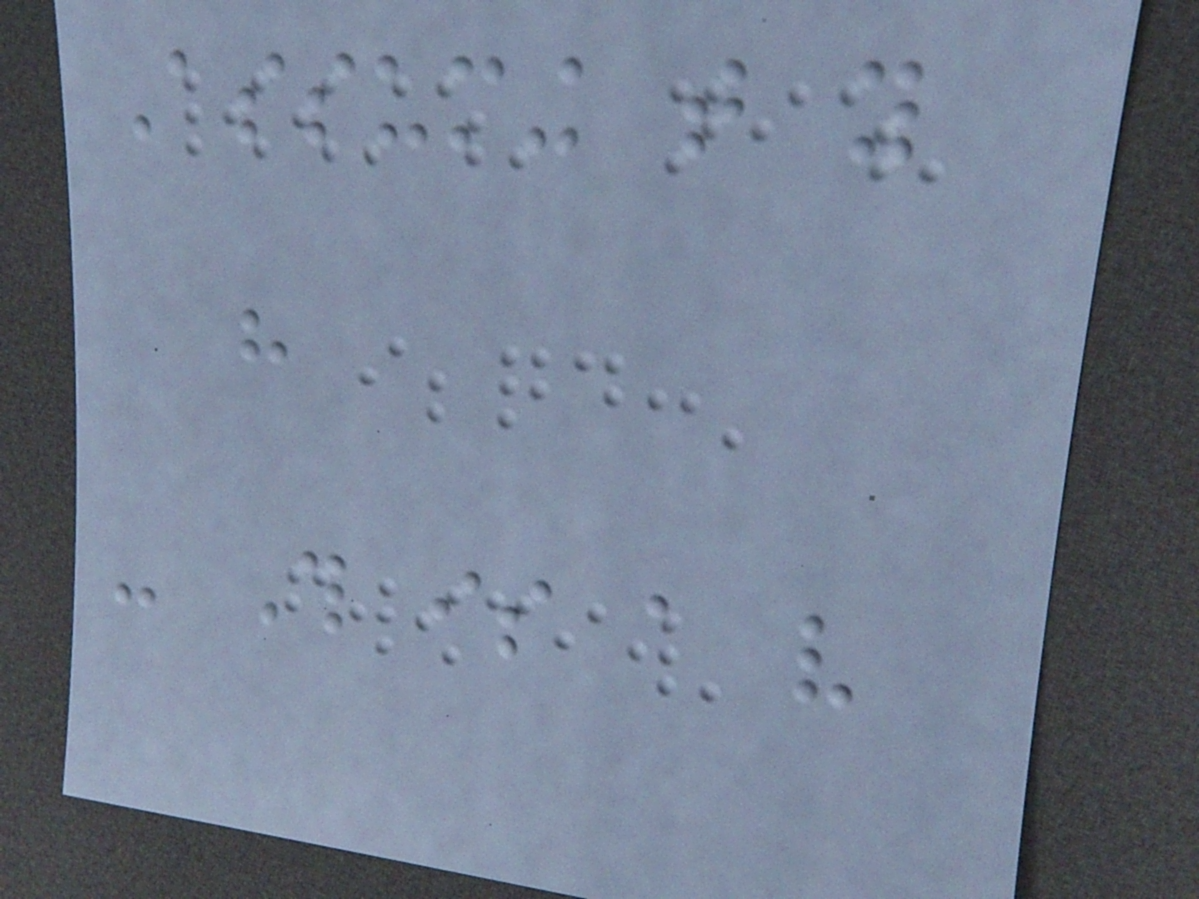Assuming that you
have
- This is a very
